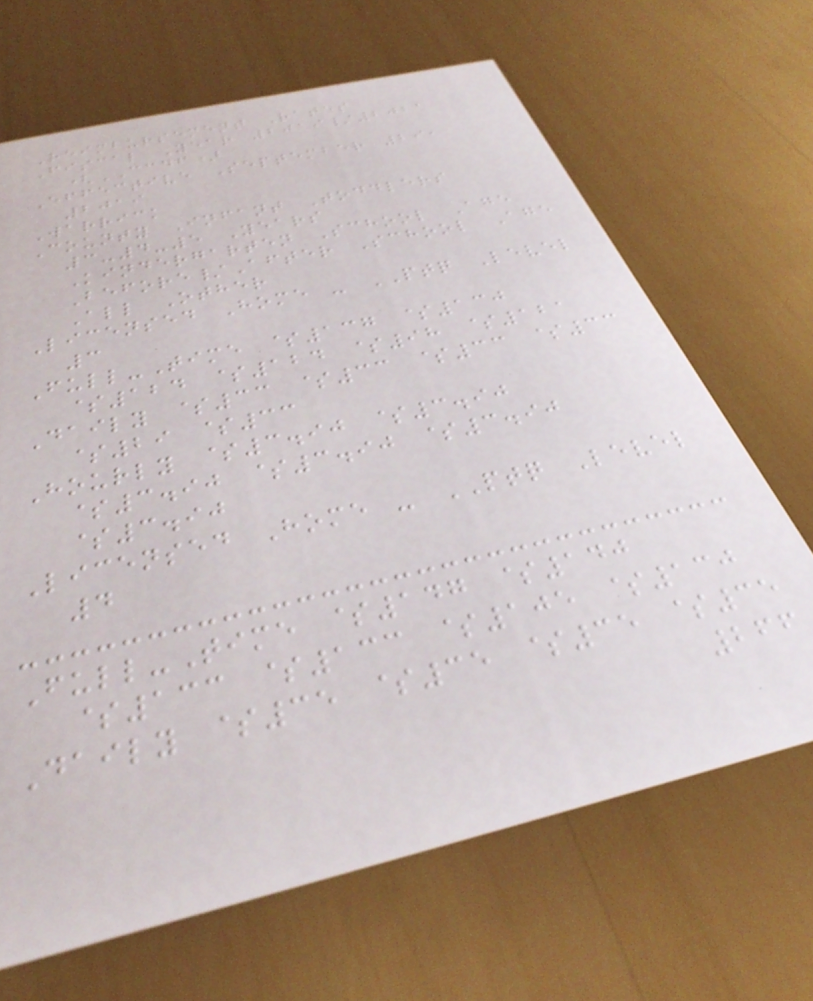Reimbursement Rates
Fiscal Year 2019/2021
(CCDF)
Effective September 29,
2019
Warrick
County Infant Toddlers
3-4-5 Years
Kindergarten School Age
Before/After School Age
All Other
Licensed Home - PTQ Level
3
Full-Time $137 $130
$124 $124 $98 $121
Daily $33 $33 $33 $33
$29 $33
Hourly $3.90 $3.90
$3.90 $3.90 $3.90
$3.90
Licensed Home - PTQ Level
4
Full-Time $147 $140
$133 $133 $105 $130
Daily $35 $35 $35 $35
266
